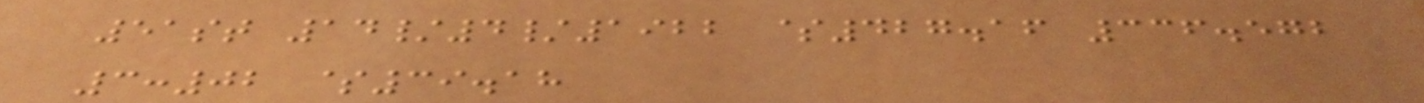51st 14/4/1922 $427.16 336.572
3:02 $39.18
